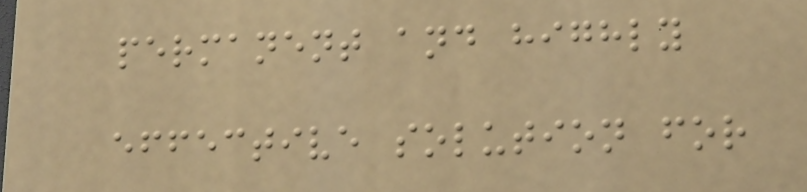permanent and highly
effective solution for
